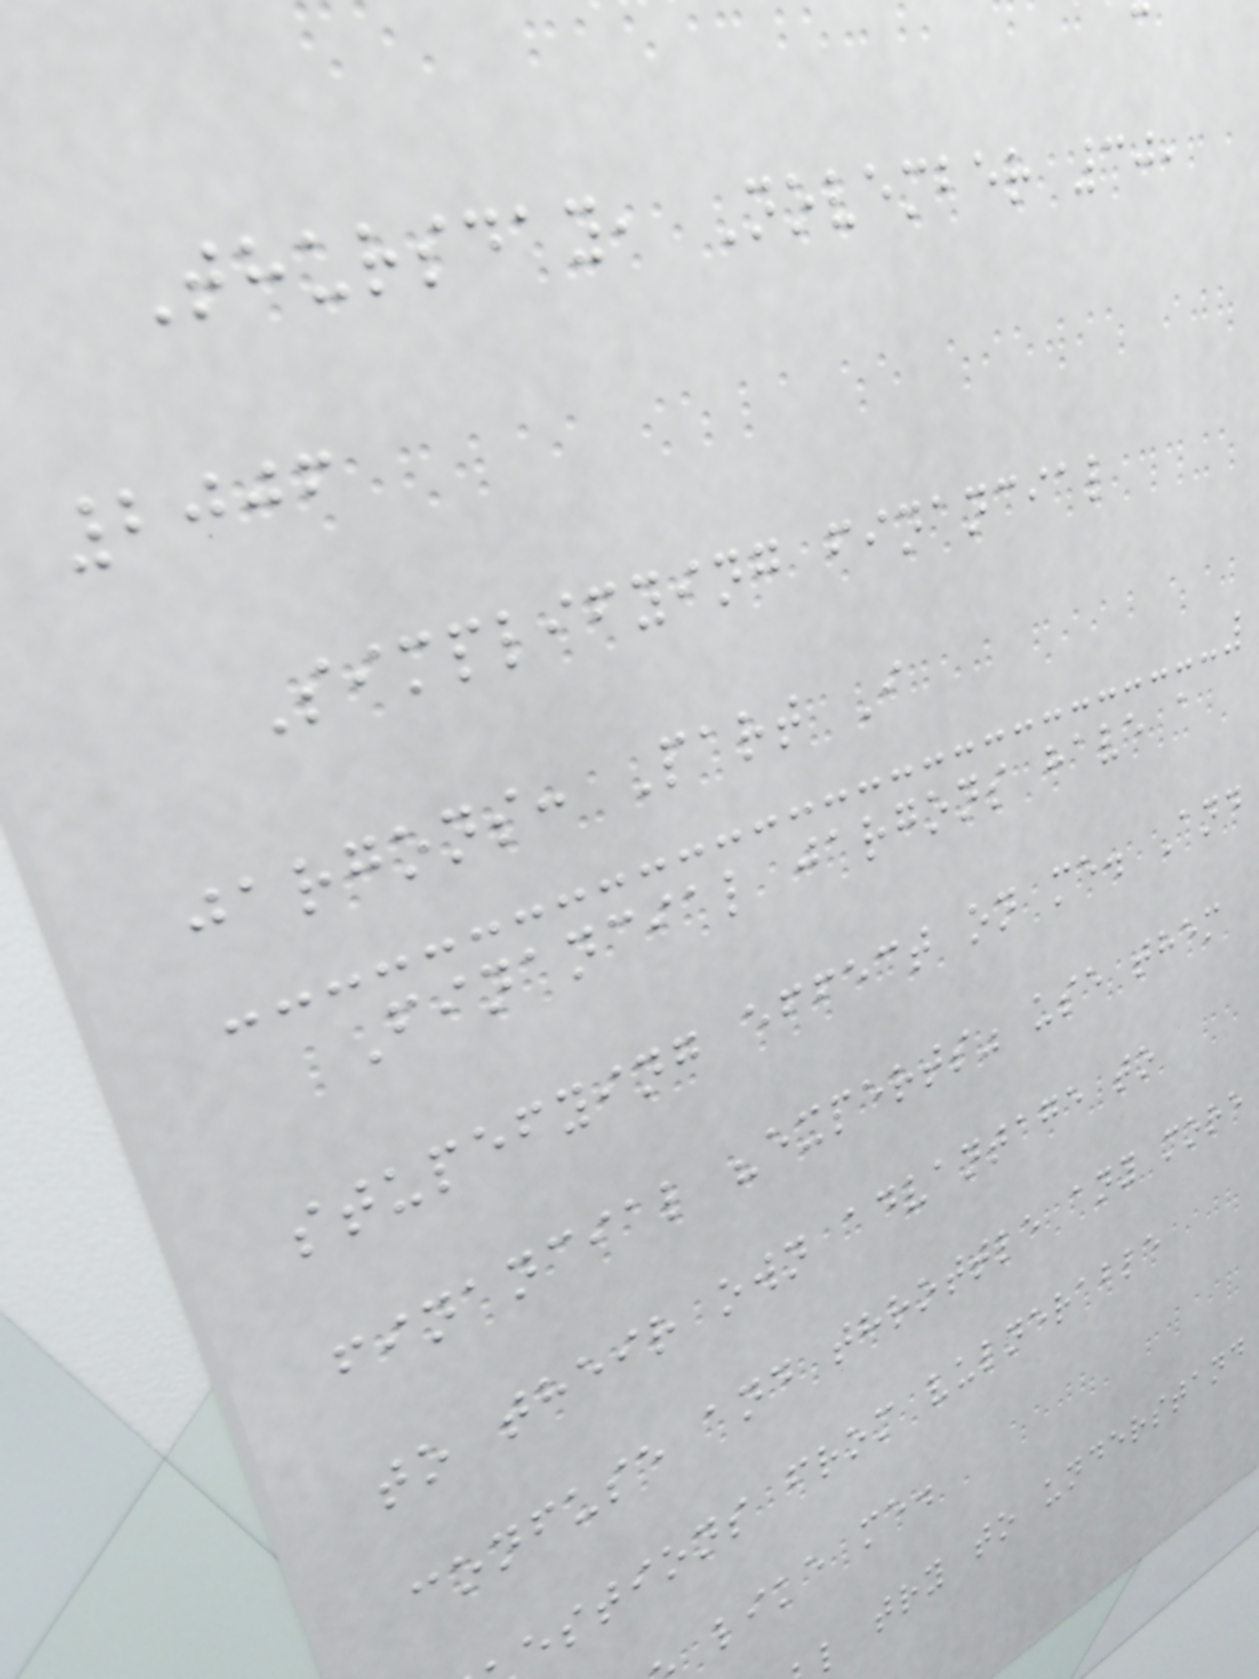Thursday, November 30,
2006
Simplifying financial
jargons: Part I
Financial jargons have a
stupefying effect on me. And
financial "experts" use them
to their own advantage to
confuse and throttle any more
estions from vulnerable
like me.
l try to understand
